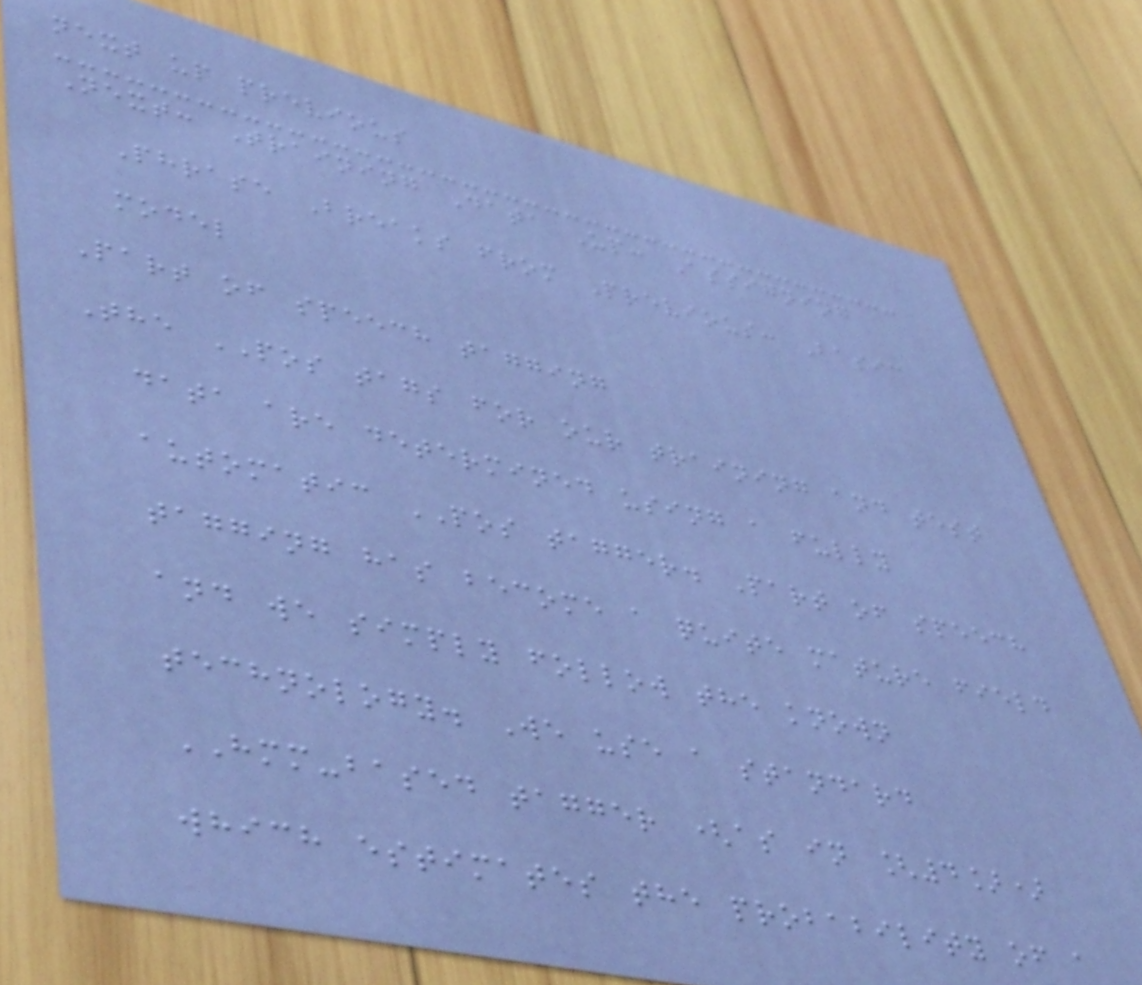next up previous
Next: Training Data Up: Assigning
Phrase Breaks from Previous: Basic
model
Part of speech tagging
The POS tags for our training and test
data are determined using a fully
automatic POS tagger. Part of speech
tagging has become a quite mature field
and we simply follow the known
technology. We use a standard
HMM-based tagger (as in [4])
which estimates the probability of a
